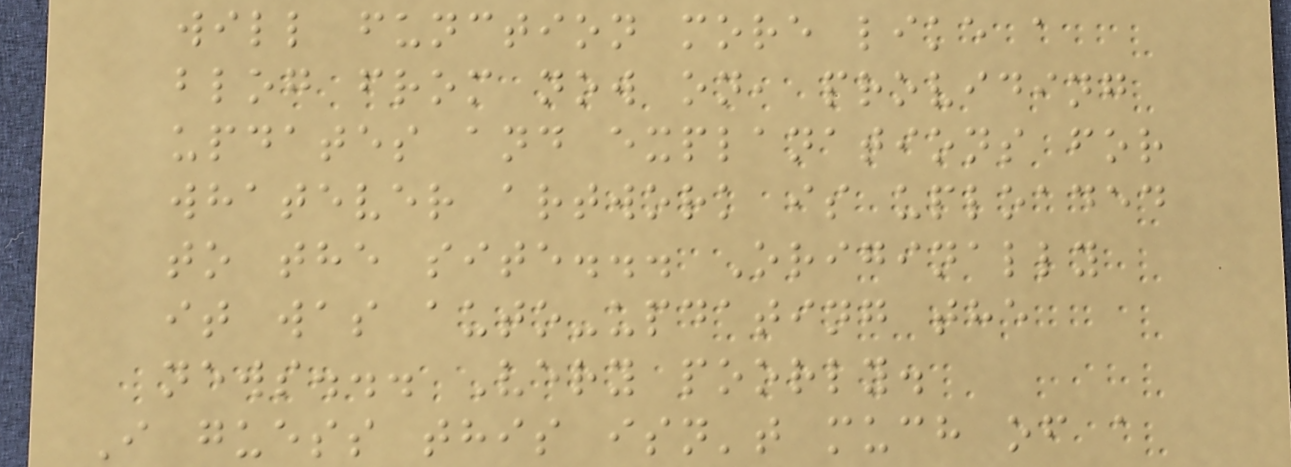will function more like a
blog from now on, providing
updates and explanations for
whatever artwork is uploaded
to the site... Originally
it was auto-updating the
news... Very poorly.
I guess this isn't much of a
